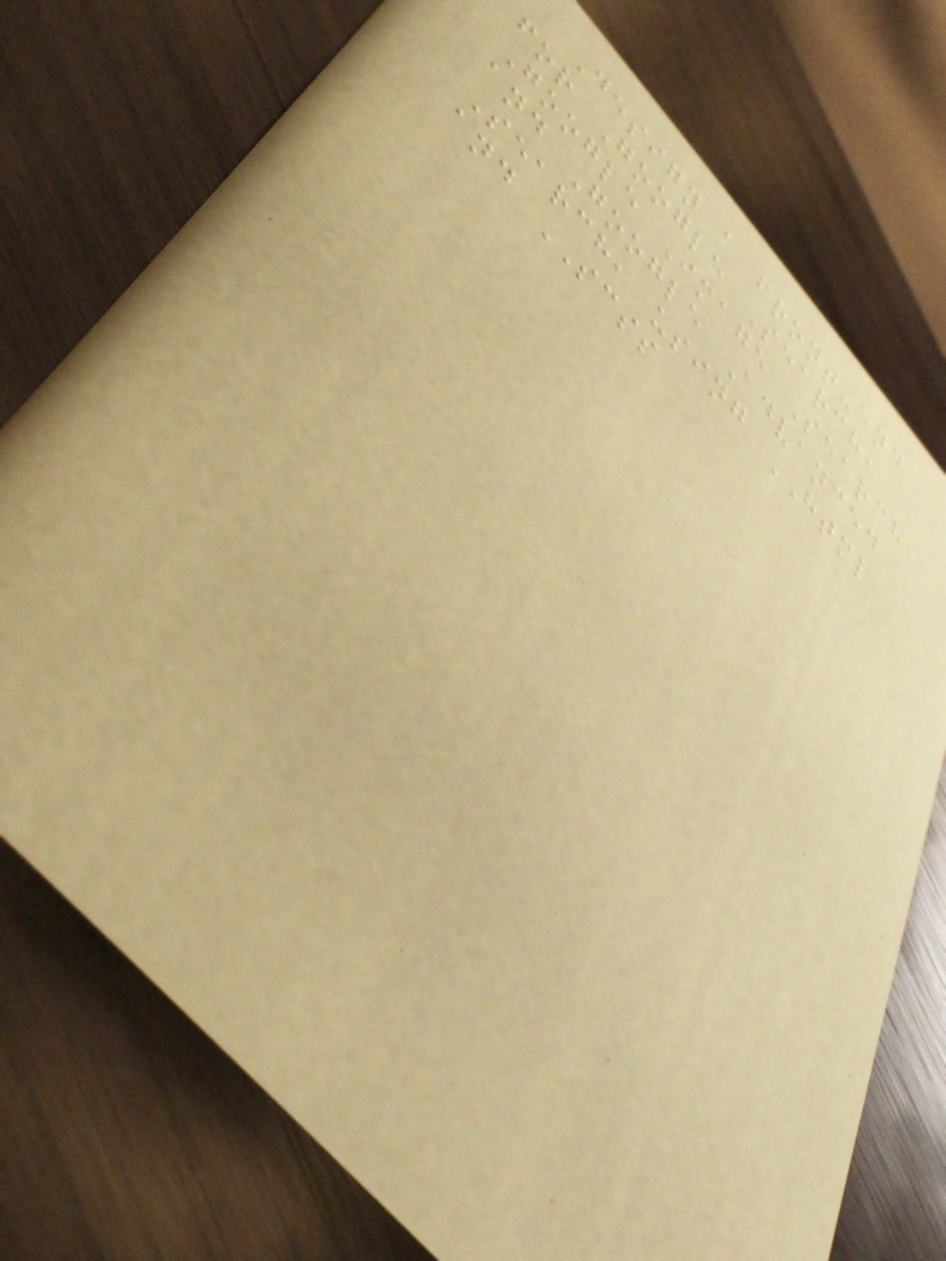Design a front-end
for Google Search,
Google Image Search,
and Google Advanced
Search, using HTML
and SCSS
